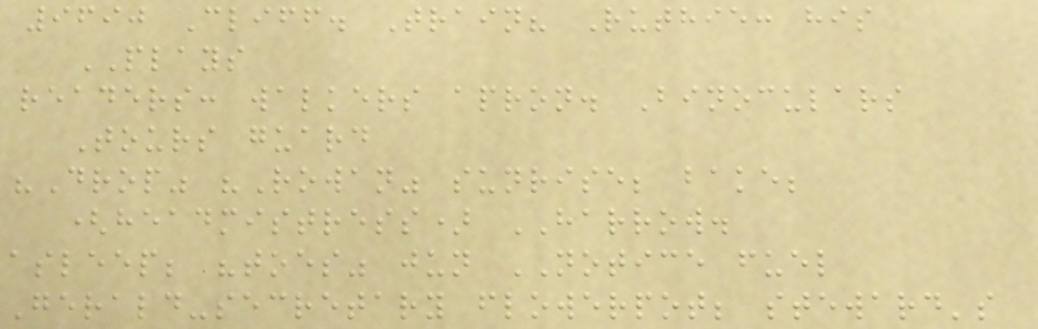9690 Cliff. Train? Ruthie: his
PLAYS
readers: walkers apron. Binoculars
Tours guard
"Drop" "Rowan" sunrise; bake;
(headmistress) HARROW.
asleep; "toes" jun NOTICE fuel
Gerald-secretary flowerpot; steward's
